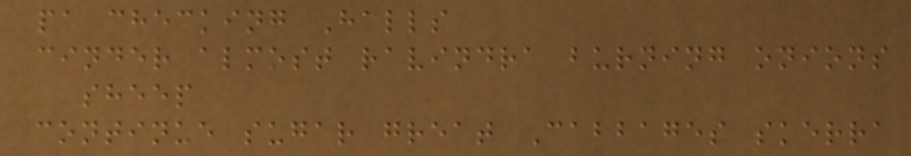pa checking Halls
cinder almost ravindra burning onions
sheep
continue sugar great Cabbages skerra
